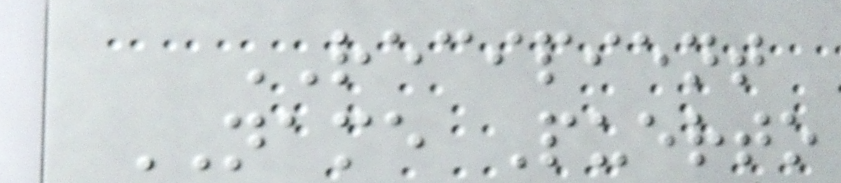RECIPIENT
NAME Puerto
